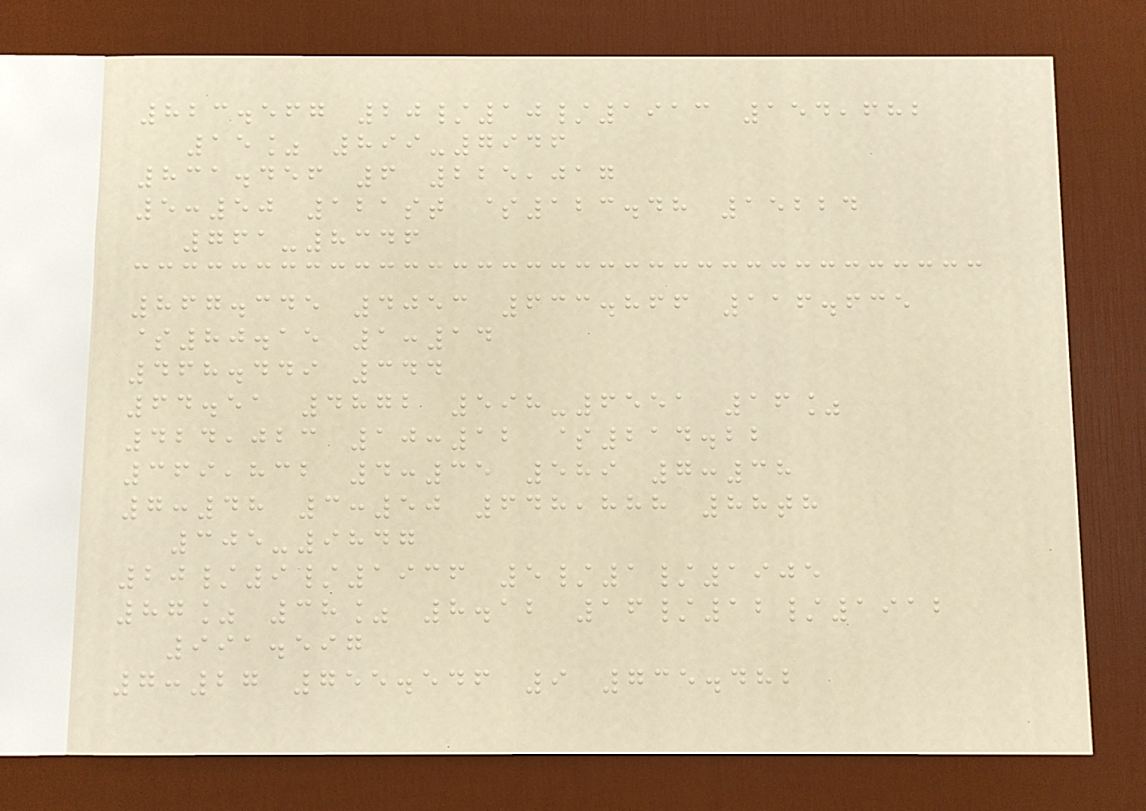823.567 20/10/1913 154,682
15% 899-7946
831.456 6 225,017
5:50 121st $123.48 15224
761-8346
867.345 4053 633.866 116.635
$80.15 1:14
468.449 344
64.51 4872 598-6551 16%
424,023 10:12 $214.22
369,832 4:35 589 7:38
7:48 3:50 648,888 88th
305-9847
20/9/1936 5/1/1905
87% 38% 8.12 16/12/1912
991.597
7:27 755.546 9 735.482
